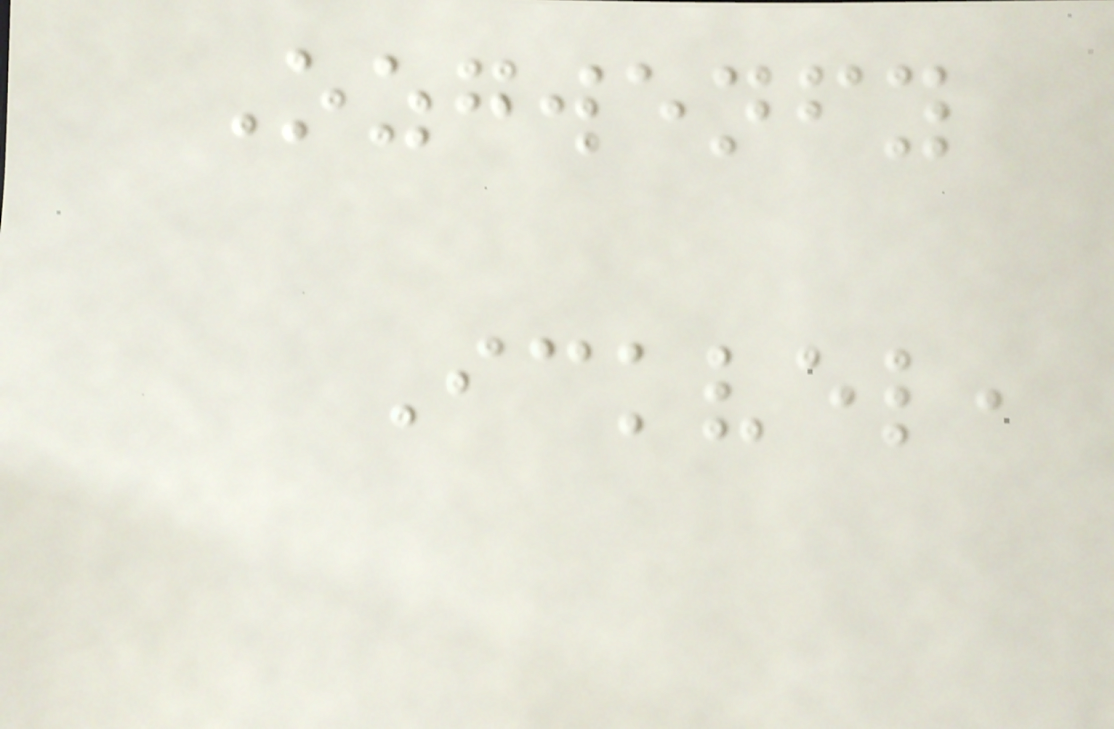Ozgwenfy
Ickvel,
